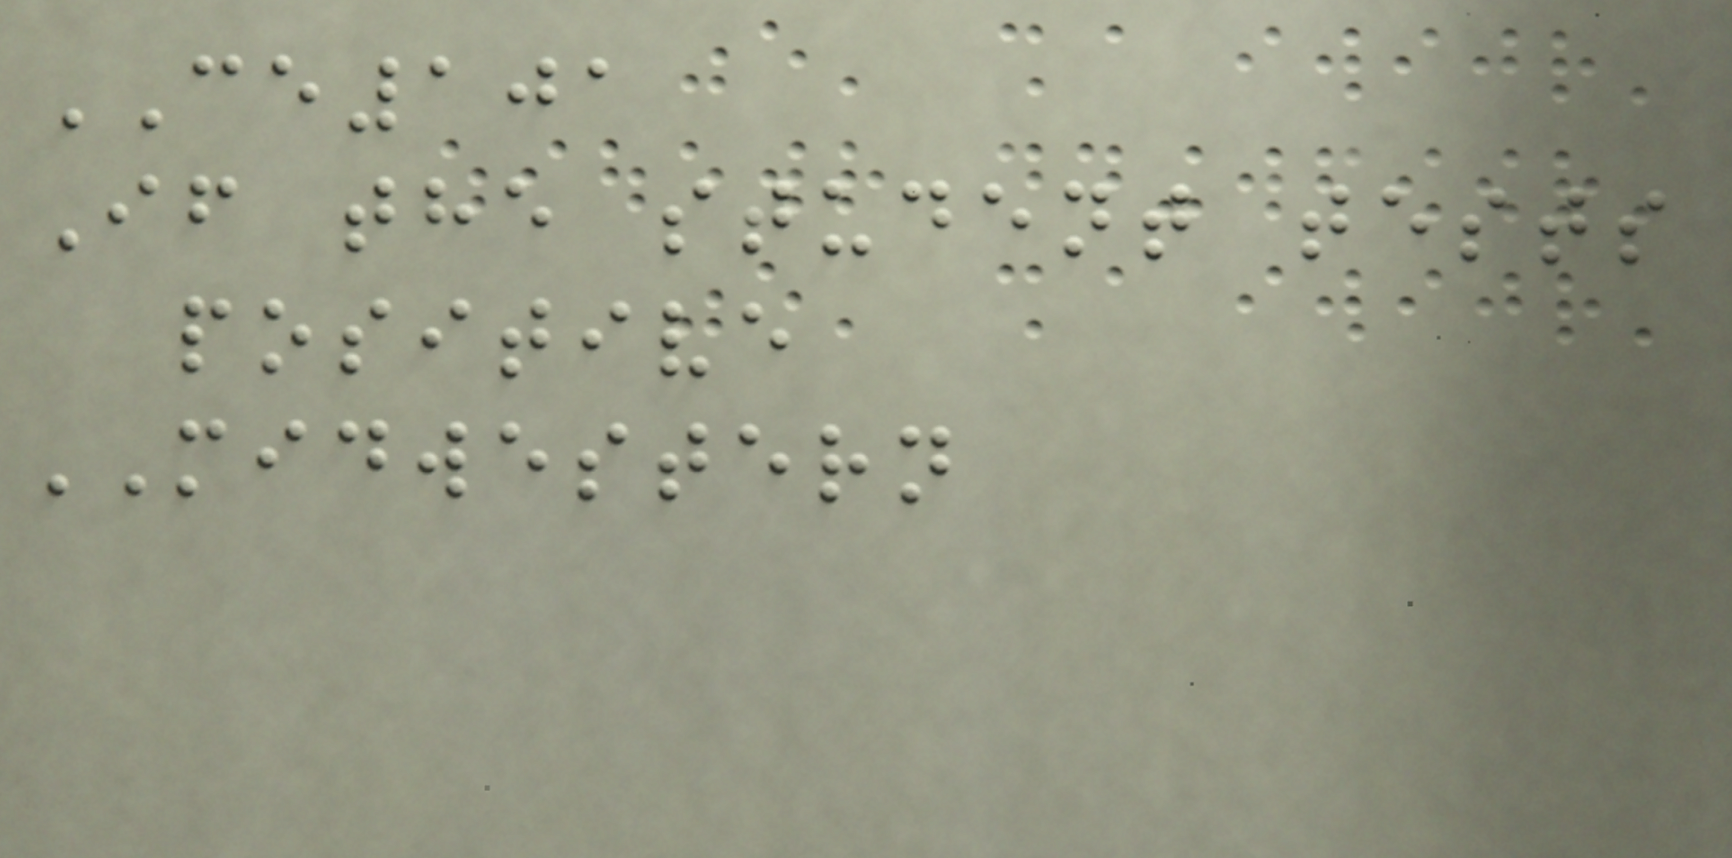CE101
If the student tests
positive
MIDWESTERN
